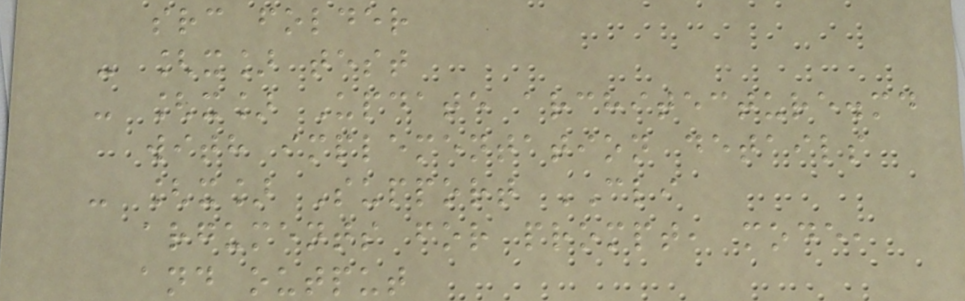src folder
- [x] test
- [x] Update architecture.md
with implementation details
- [x] Support CLI
arguments for prompt, mode,
and output
